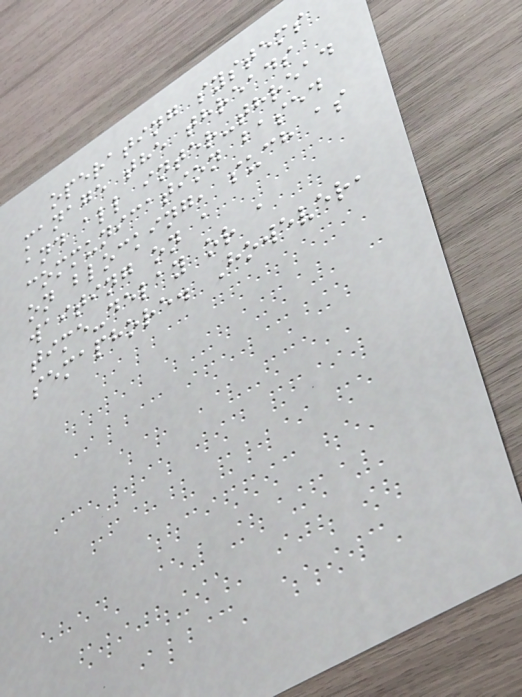operating systems
manage the threads
and all inter-thread
communication based
on blocking, such as
waiting on a
time-delay or a
semaphore. However,
